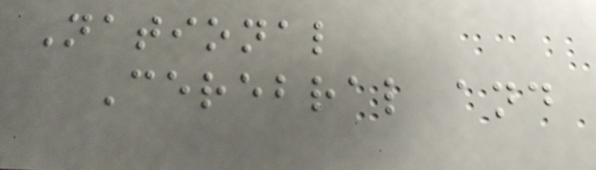National
Cerebral and
